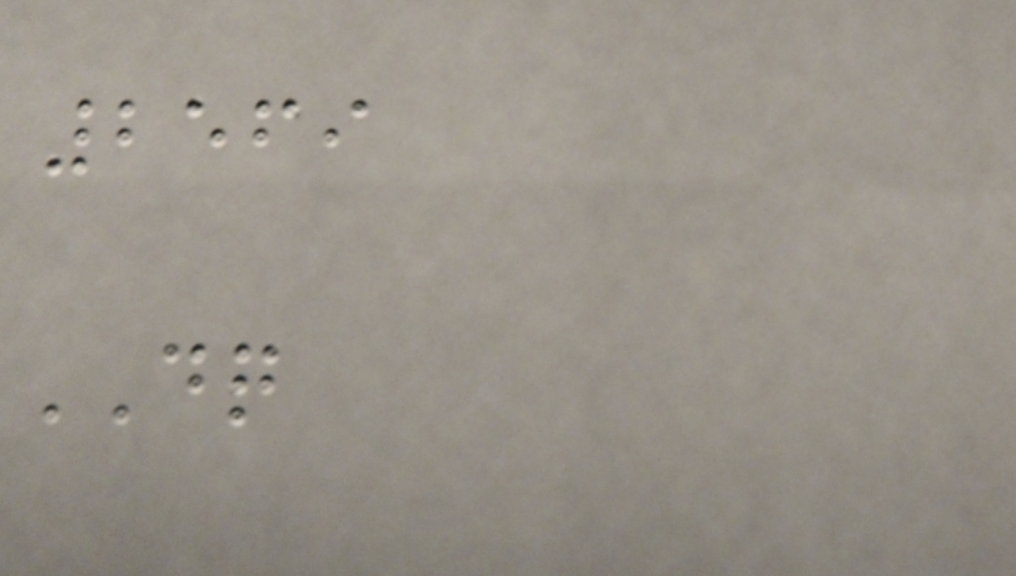2569
DQ
